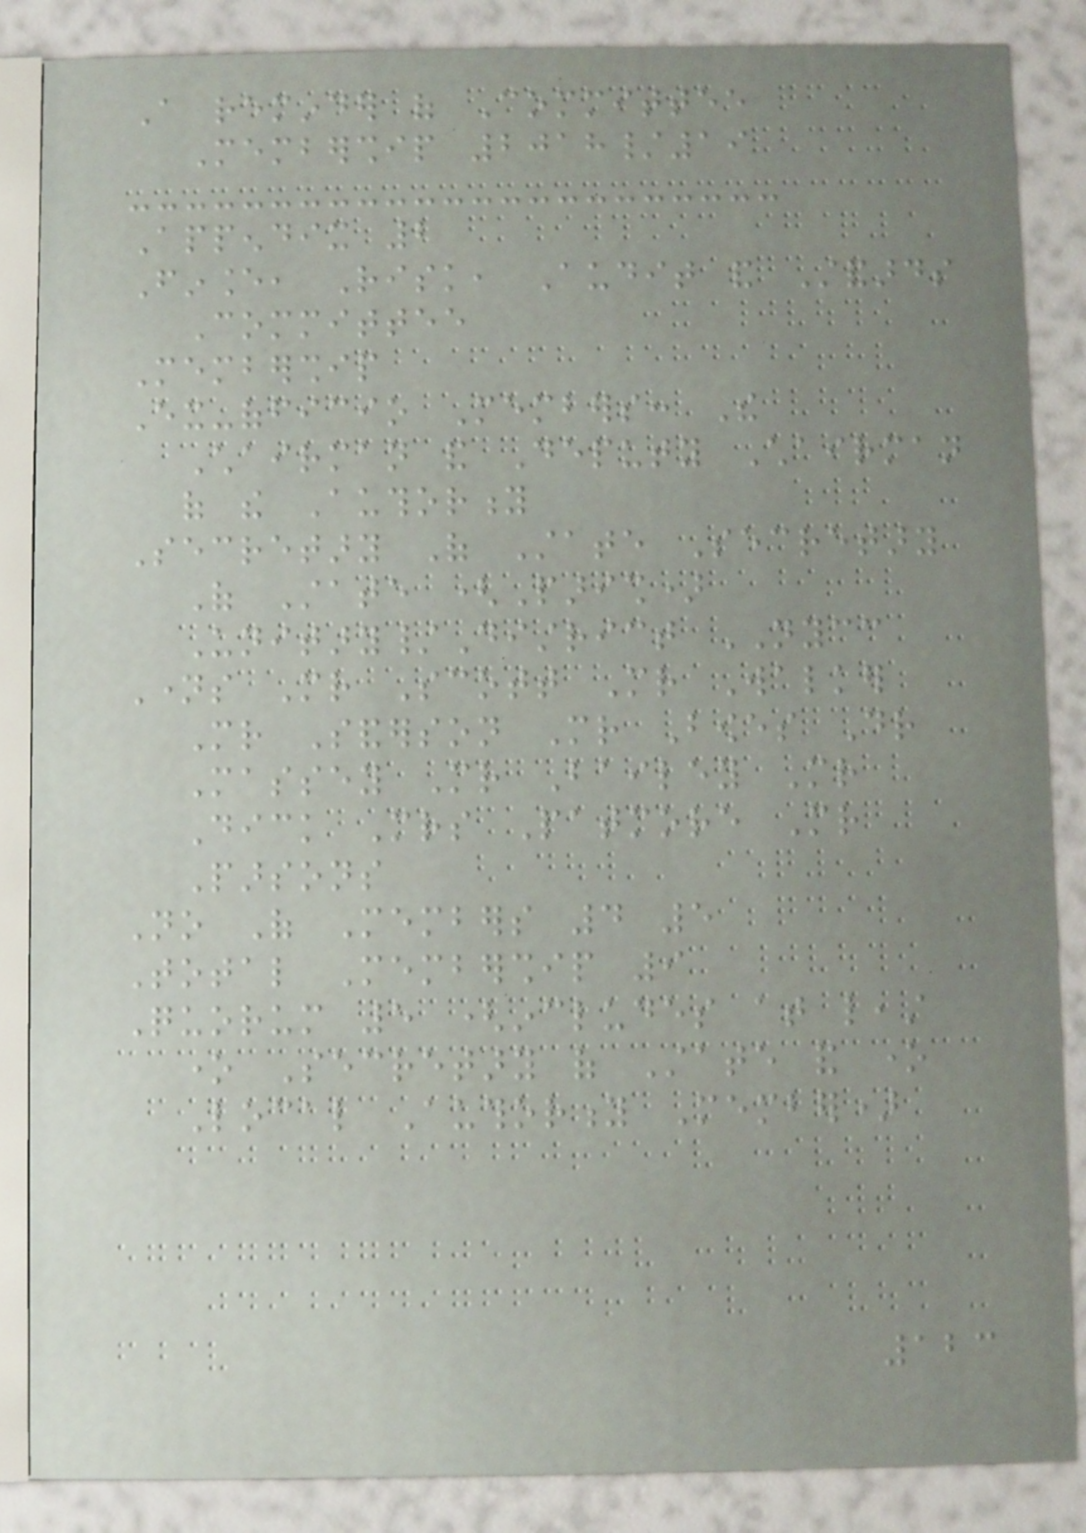A reminder of Committee
Membership 2018/19
Appendix 2
Finance, Risk, Audit and Standards
Committee
Membership
Ex-officio Members: The
Chairman and Deputy Chairman
of the Authority
Secretary Of State Secretary
Of State (Parish)
Unitary/District NYCC
Names Mr Scott Mr Walker
Mr Sanderson Mr Bowes Dr
Massey Mr Bailey Mr
Dick Mrs Patmore Mr
Parsons
No Of Members 4 5
Total Membership 9
Quorum 5 (includes at least
one Secretary of State and one
Local Authority Member)
123
